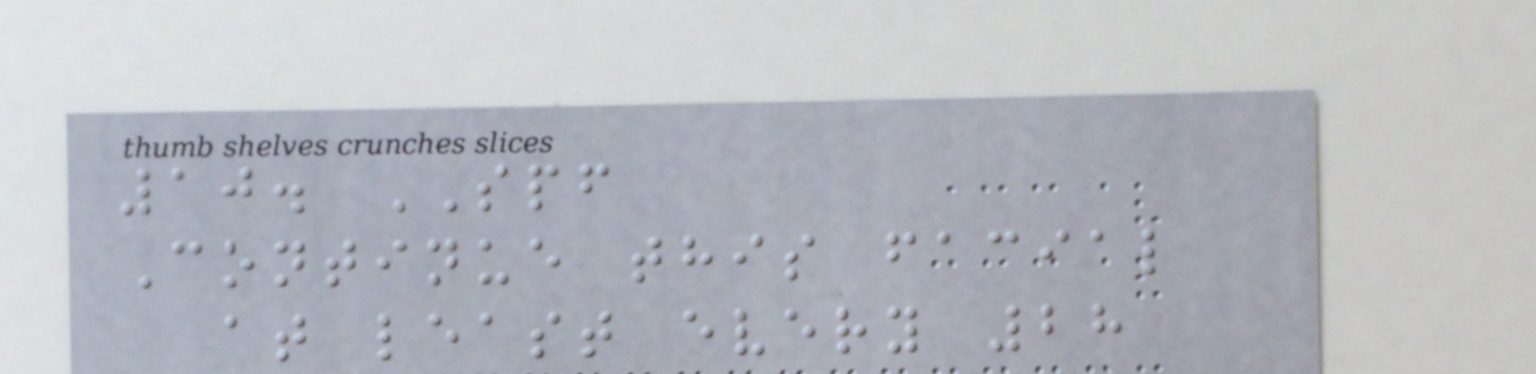10. SPF
Continue this facial
at least every 28
